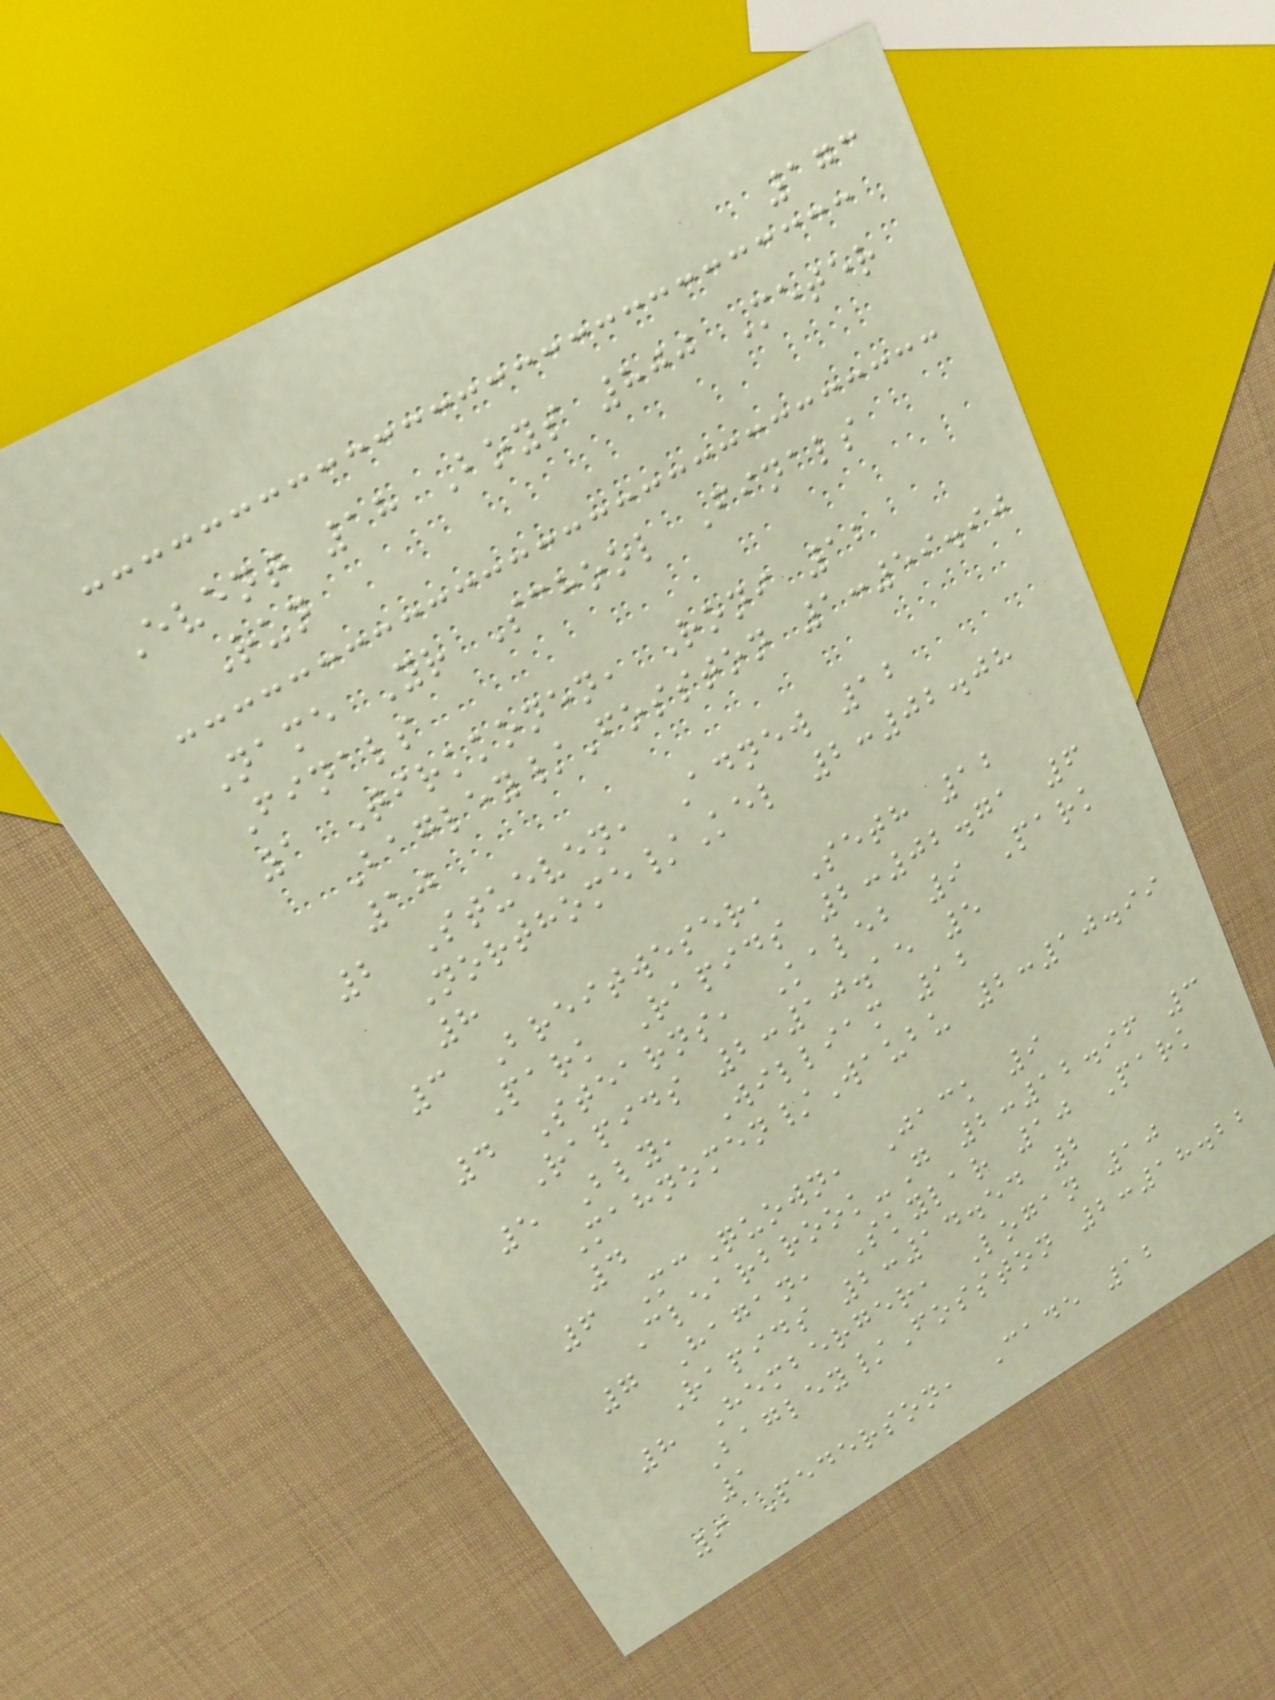173
Event 18 Boys 800 Meter
Run
Name Yr School Finals
Finals
1 Tirkkonen, Roni 12
Bagley/Fosston 1:59.90
10
2 Stueven, Adnew 12
Northome/Kel 2:02.08
8
3 Breitweser, Seth 12
Park Rapids 2:02.71 6
4 Stearns, Kaleb 9 Park
Rapids 2:10.15 5
5 Bly, William 12
Mahnomen/Waubu 2:10.99
4
6 McQuown, Jack 9
Clearbrook-G 2:12.96 3
7 Hagan, Skylar 10 Park
Rapids 2:14.54 2
8 Hemberger, Logan 10
Bagley/Fosston 2:18.22
1
9 Pederson, Cade 12
